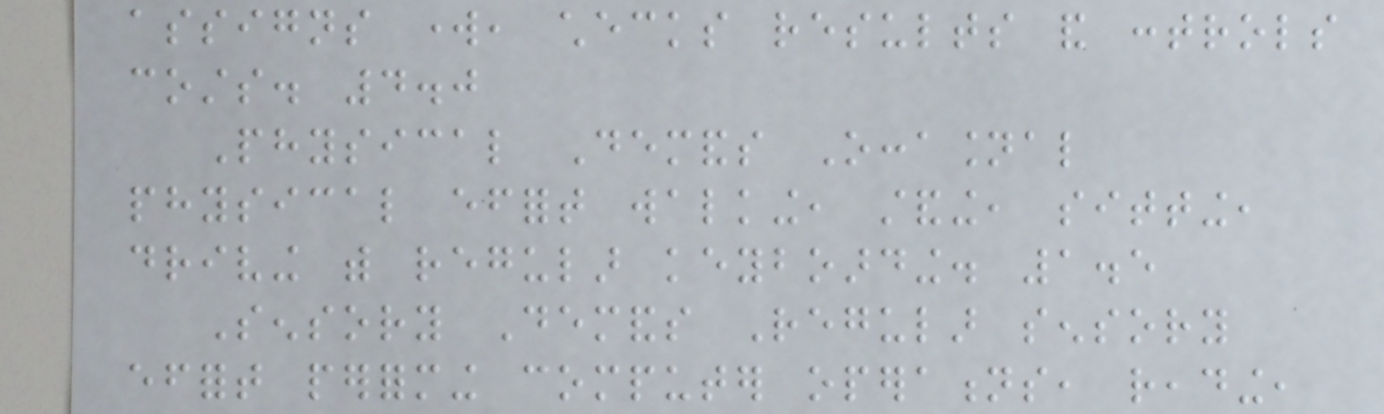assigns work, checks results and controls
costs. 4.0
Physical Demands Occasional
physical effort walking, standing, sitting,
driving with regular keyboarding. 1.5
Sensory Demands Regular sensory
effort performing computer operations, reading,
